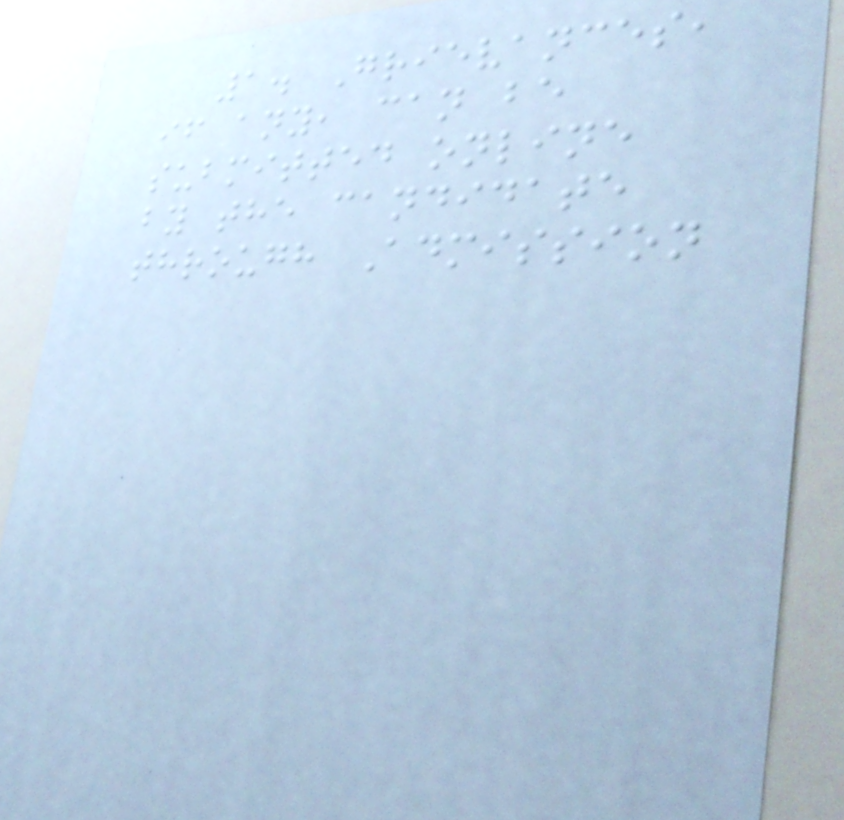1. Grievances,
if any, can be
submitted online
by the candidate
through Admission
